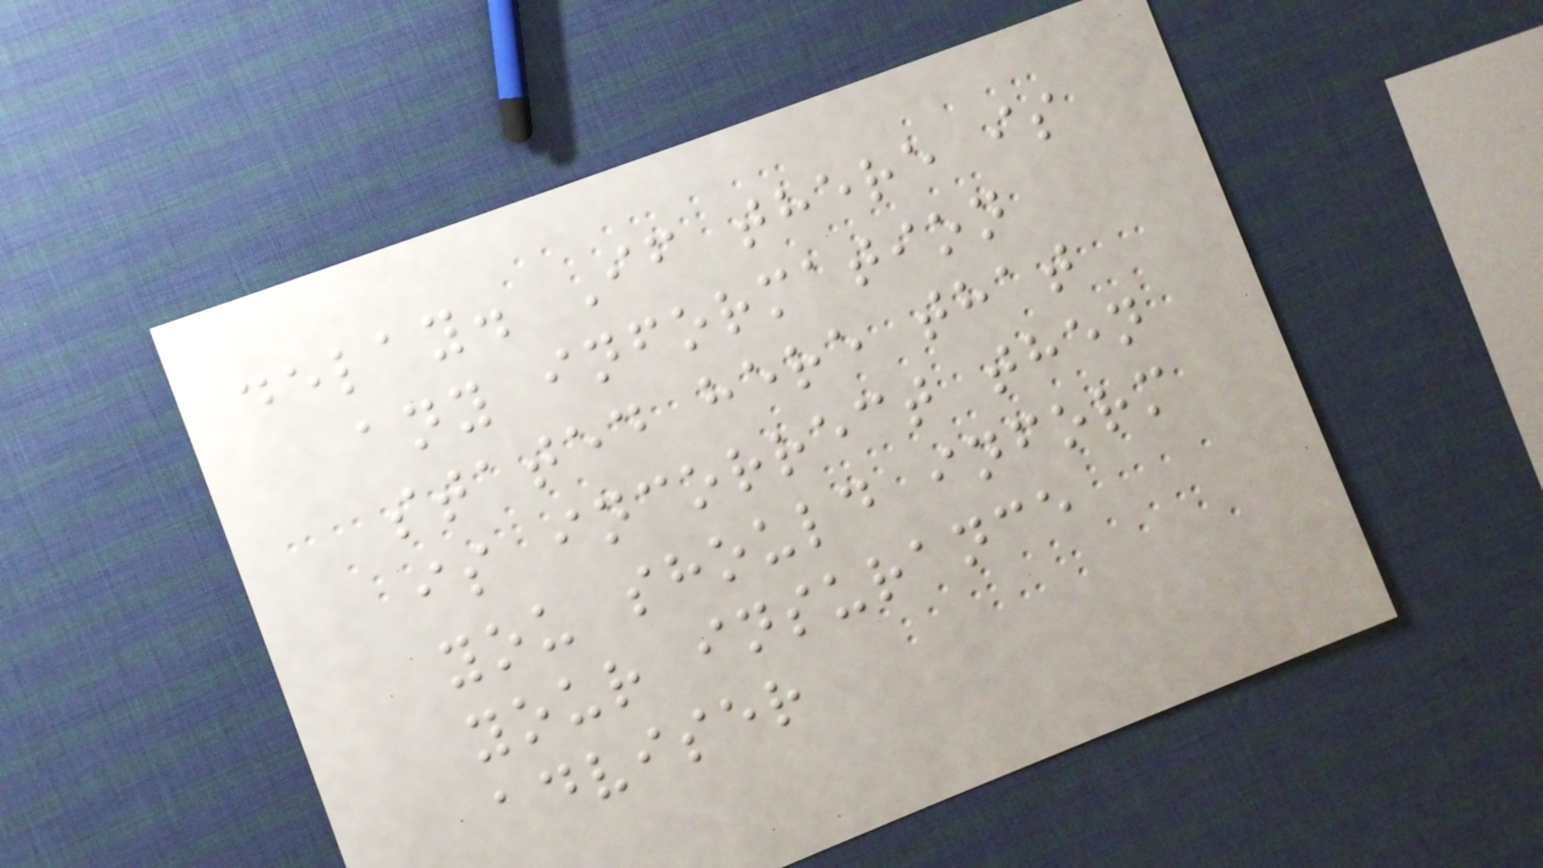delay. If there is
any information
stated here that
is incorrect then
you should inform
your insurance
adviser
